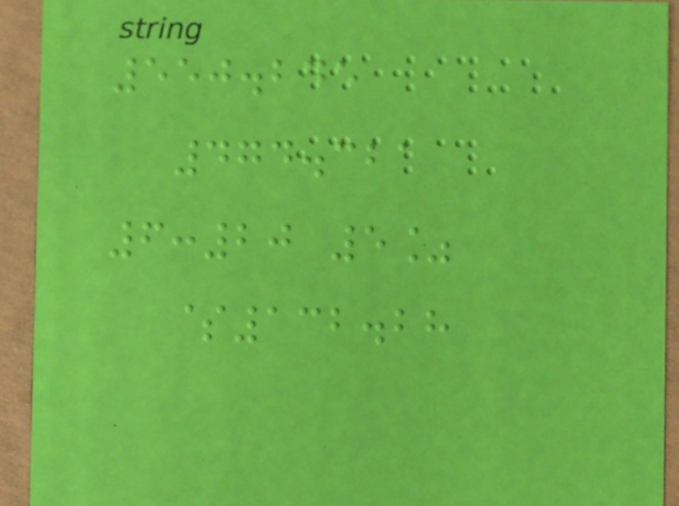550.245
474.321
6:20 5%
$132.28
